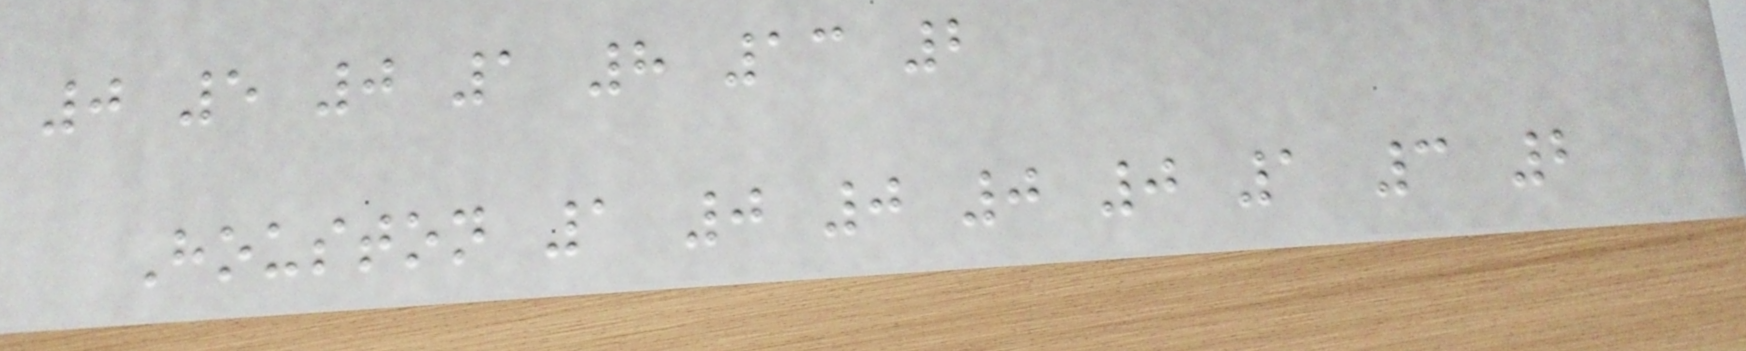0 5 0 1 8 13 2
Houston 1 0 0 0 0 1 3 2
